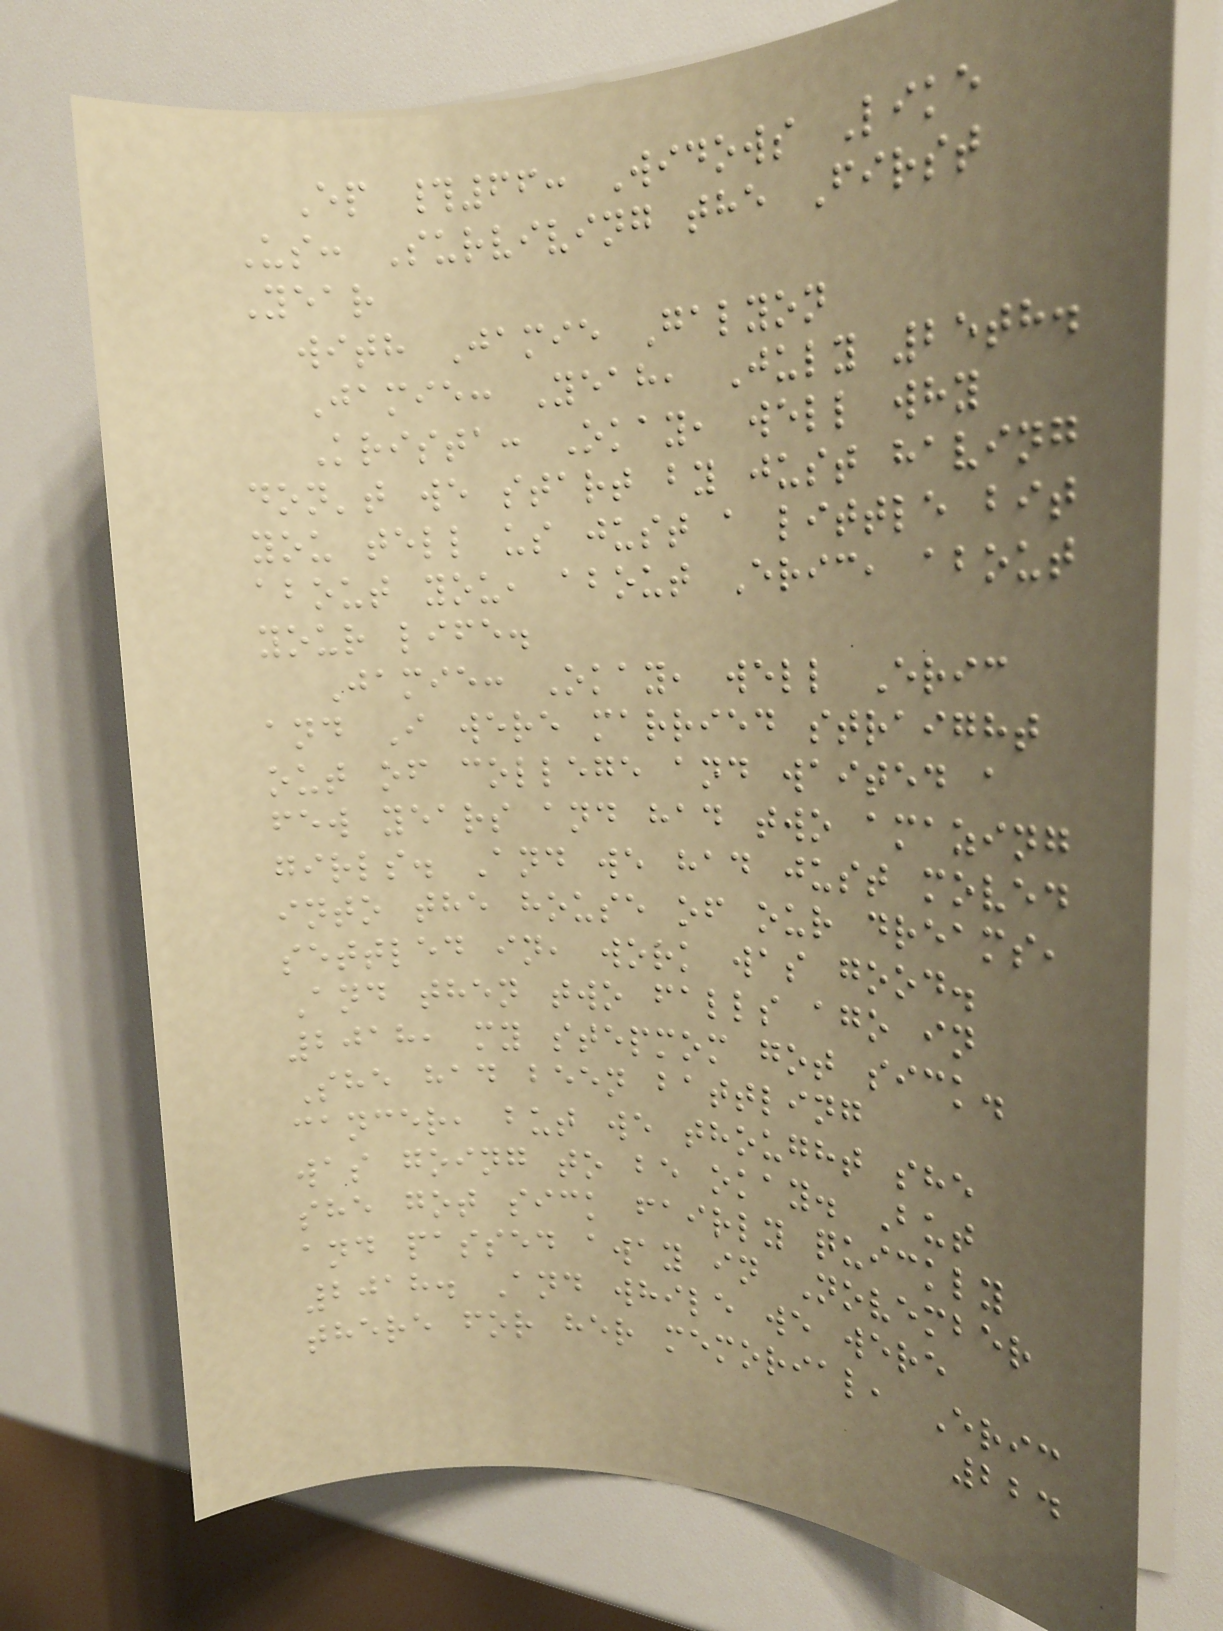Ep #66: Widows Like
Us: Surviving the First
Year
with Jamie Galyon
Jamie: Yeah, July 25th.
Krista: Okay, well why
don't we start by just having
you tell us just a little bit
about you, about Eric, about
your life.
Jamie: Okay, well Eric
and I were married straight
out of college and waited a
few years and had two amazing
girls. And we had just moved
into the house of our dreams,
settled in, work was good.
And then two falls ago in
2018, my stepmom got sick.
She had been battling
cancer, but we thought she
was going to be okay. But
she got sick fairly quickly
and passed away in November
2018. And while we were
there for her memorial, Eric
224
